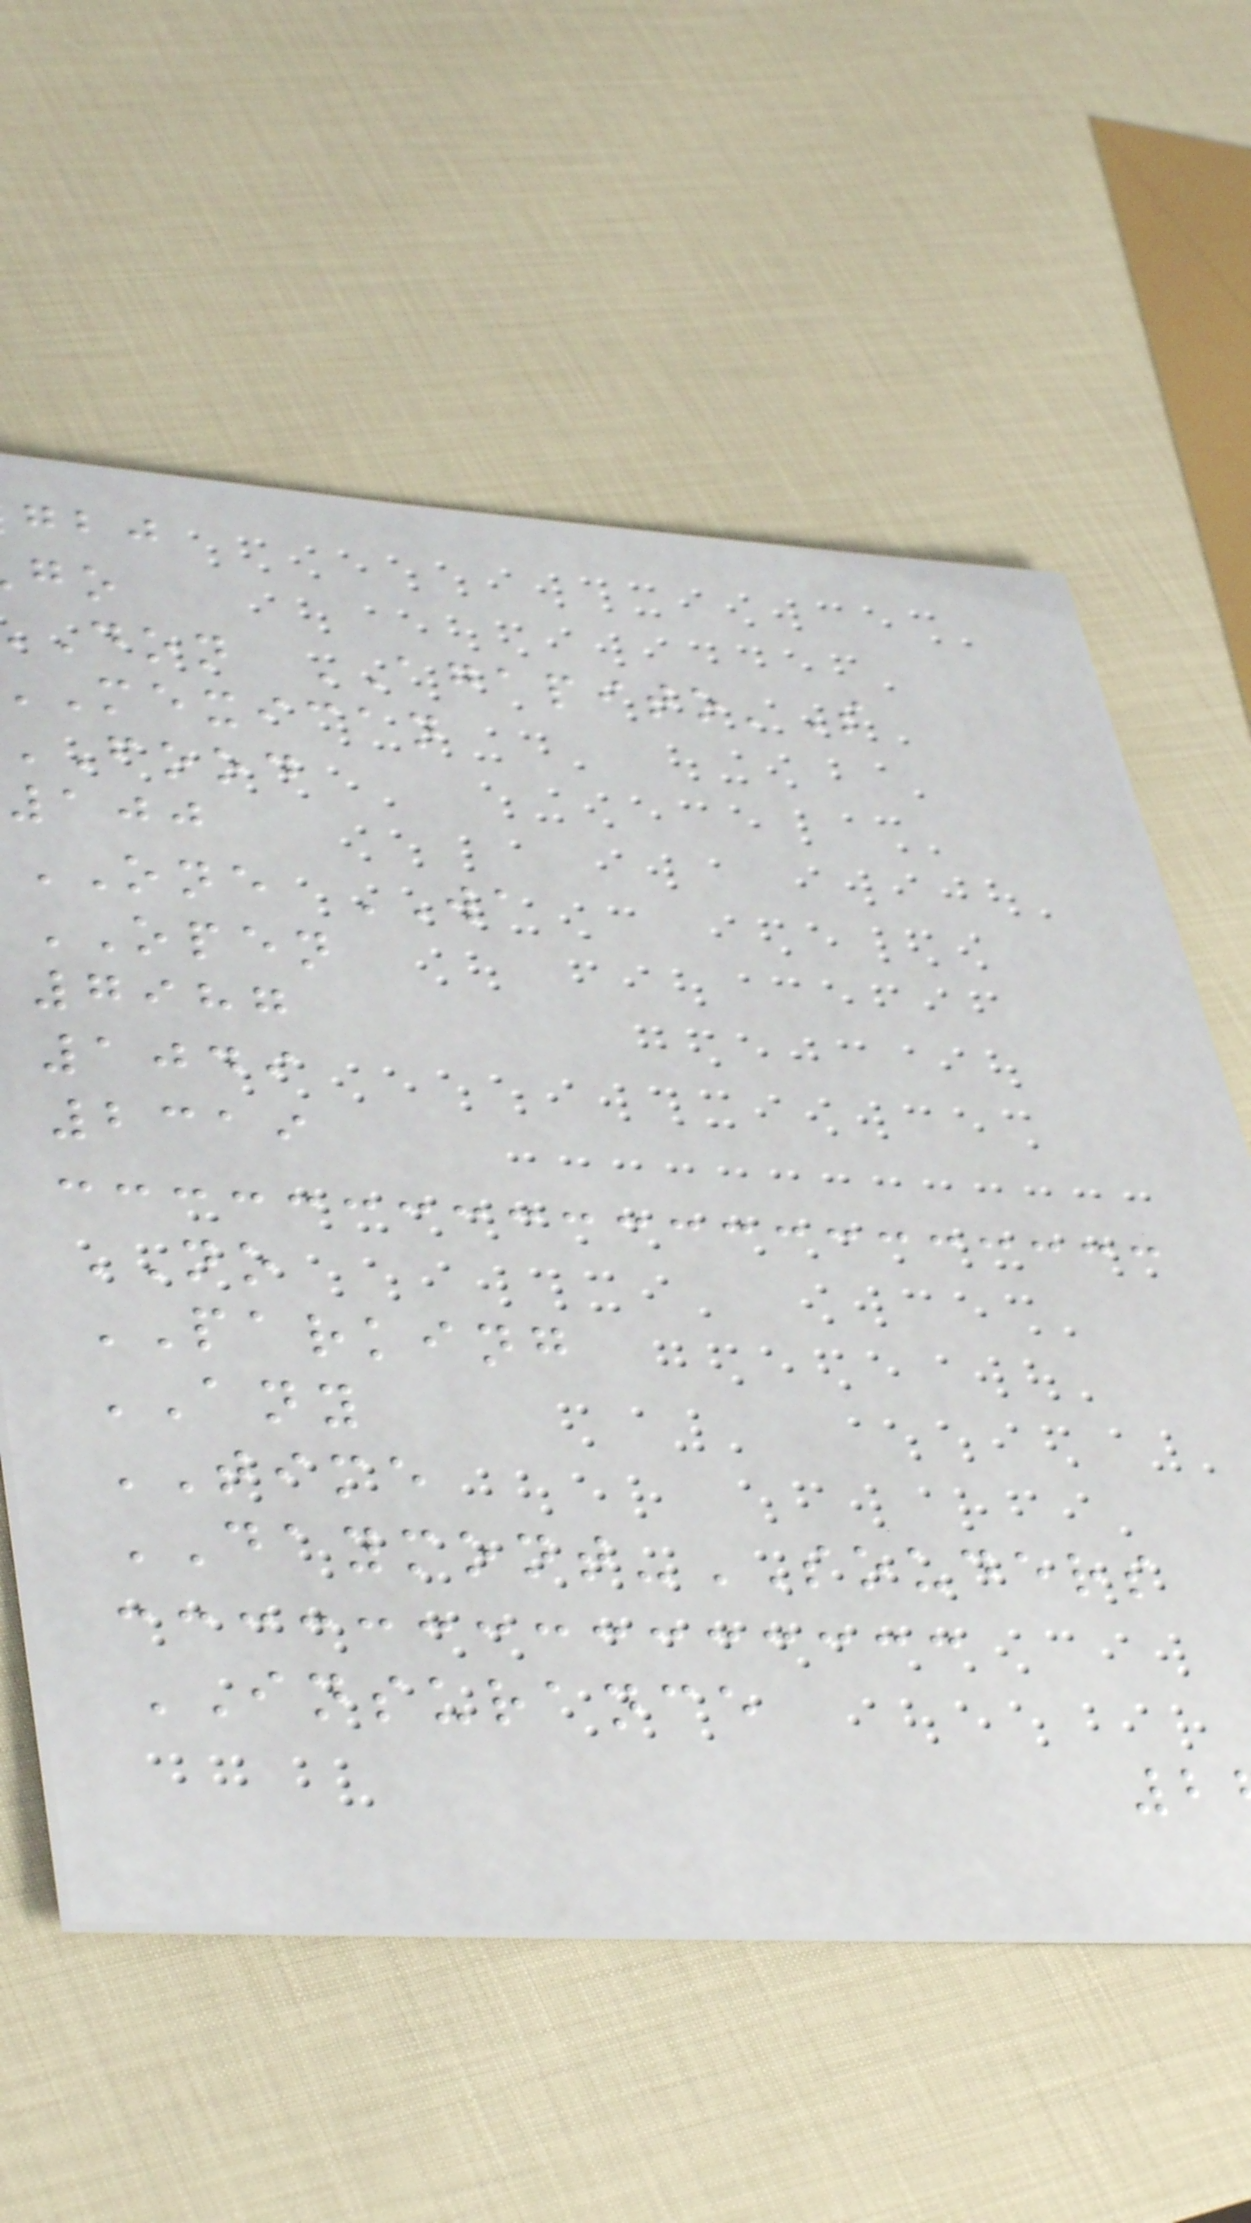don AGAPITO'S
mexican
food
100
ONE WA
OPEN
7987
1049
2319
NO
PARKING
ANY
TIME
DAYMONT-SOUDERS
INSURANCE
